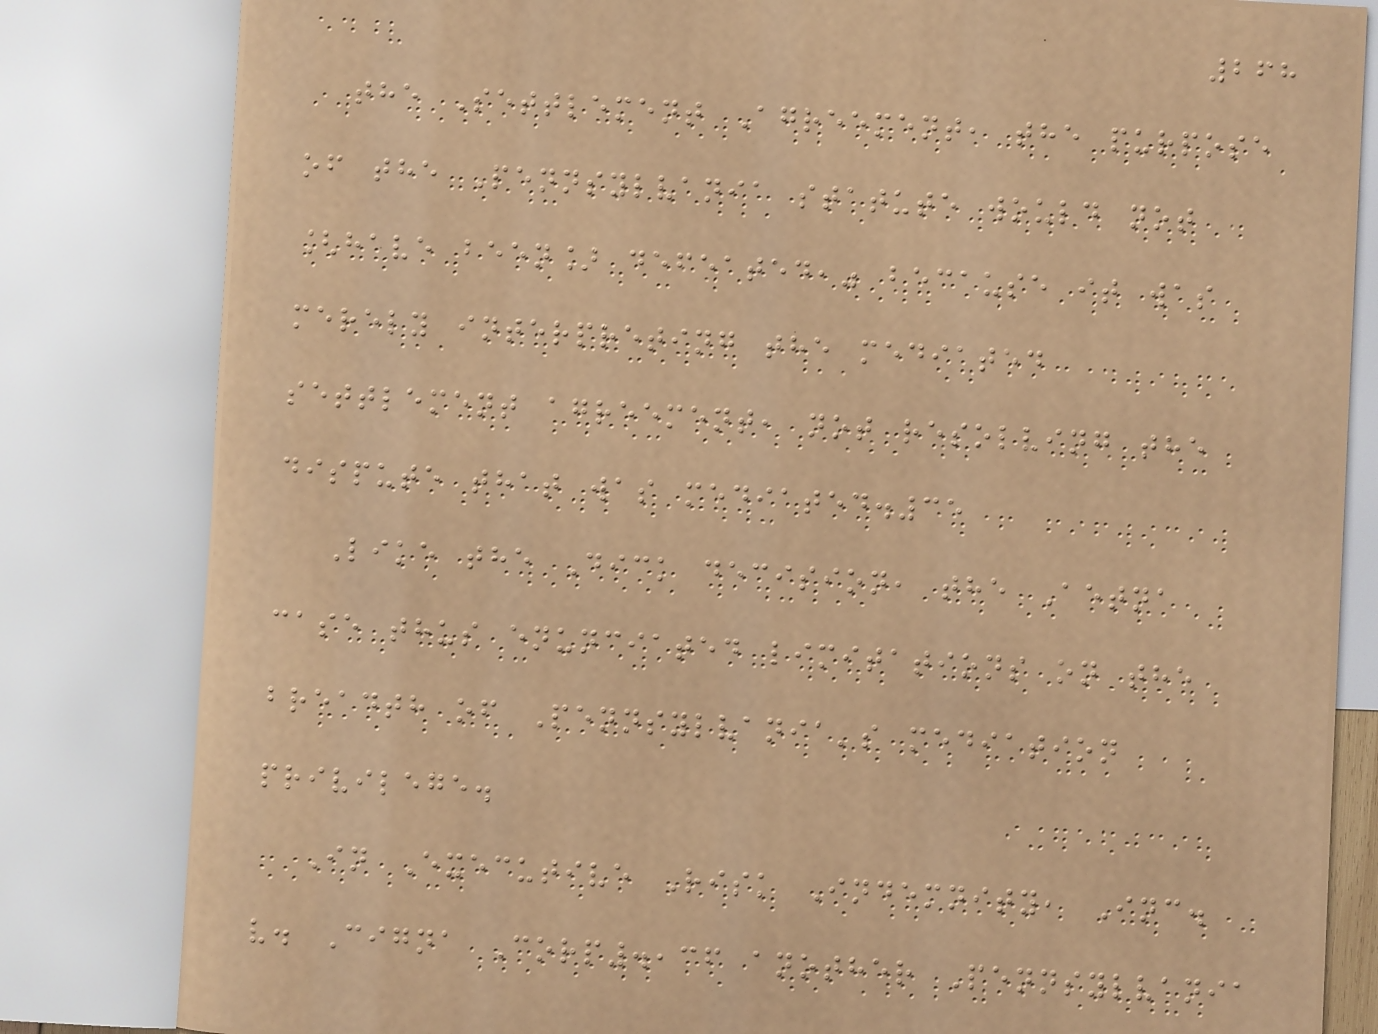268
the Settlement Agreement, the purpose
of the Pennsylvania statute would not
[have been] defeated," because it was
merely interpreting the mediated
settlement agreement, not resolving the
dispute that was mediated.35
Like the Dick decision, the Aetna
case thus enunciated limitations on the
breadth of Pennsylvania's mediation
privilege.
In Executive Risk Indemnity, Inc.
v. Cigna Corp.,36 another Pennsylvania
